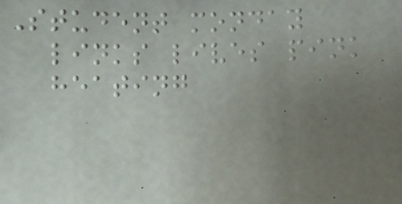Student monday
links lives pink
heating
